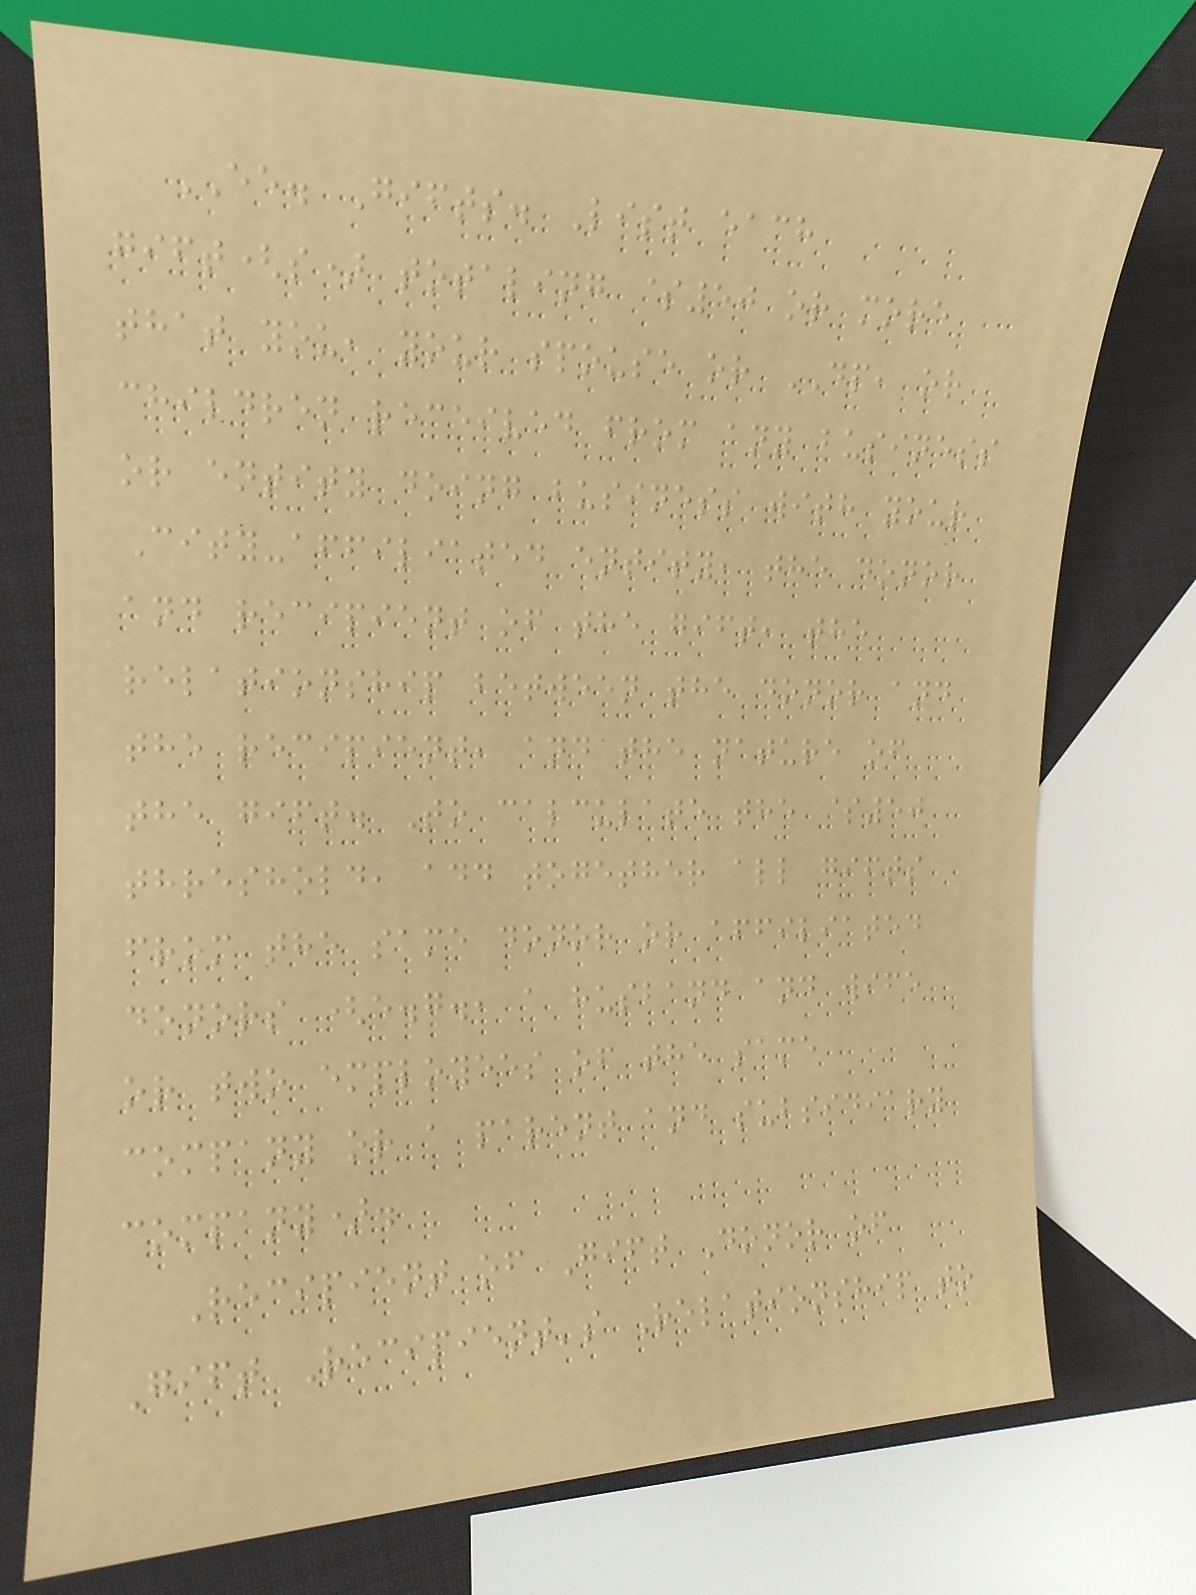EE. Gifts. List each
gift(s) totaling $50 or more
that you, your spouse or DP, or
children received from any business
or entity doing business with your
City-affiliated entity, the donor
and recipient of the gift, the
relationship between the donor and
the recipient, and the nature of
the gift. To calculate the $50
threshold, add together all gifts
from the same donor or affiliated
donors (e.g., a husband and wife
or two employees of the same
company or a parent and subsidiary
company).
Recipient of Gift Donor of
Gift Recipient's Relationship to
